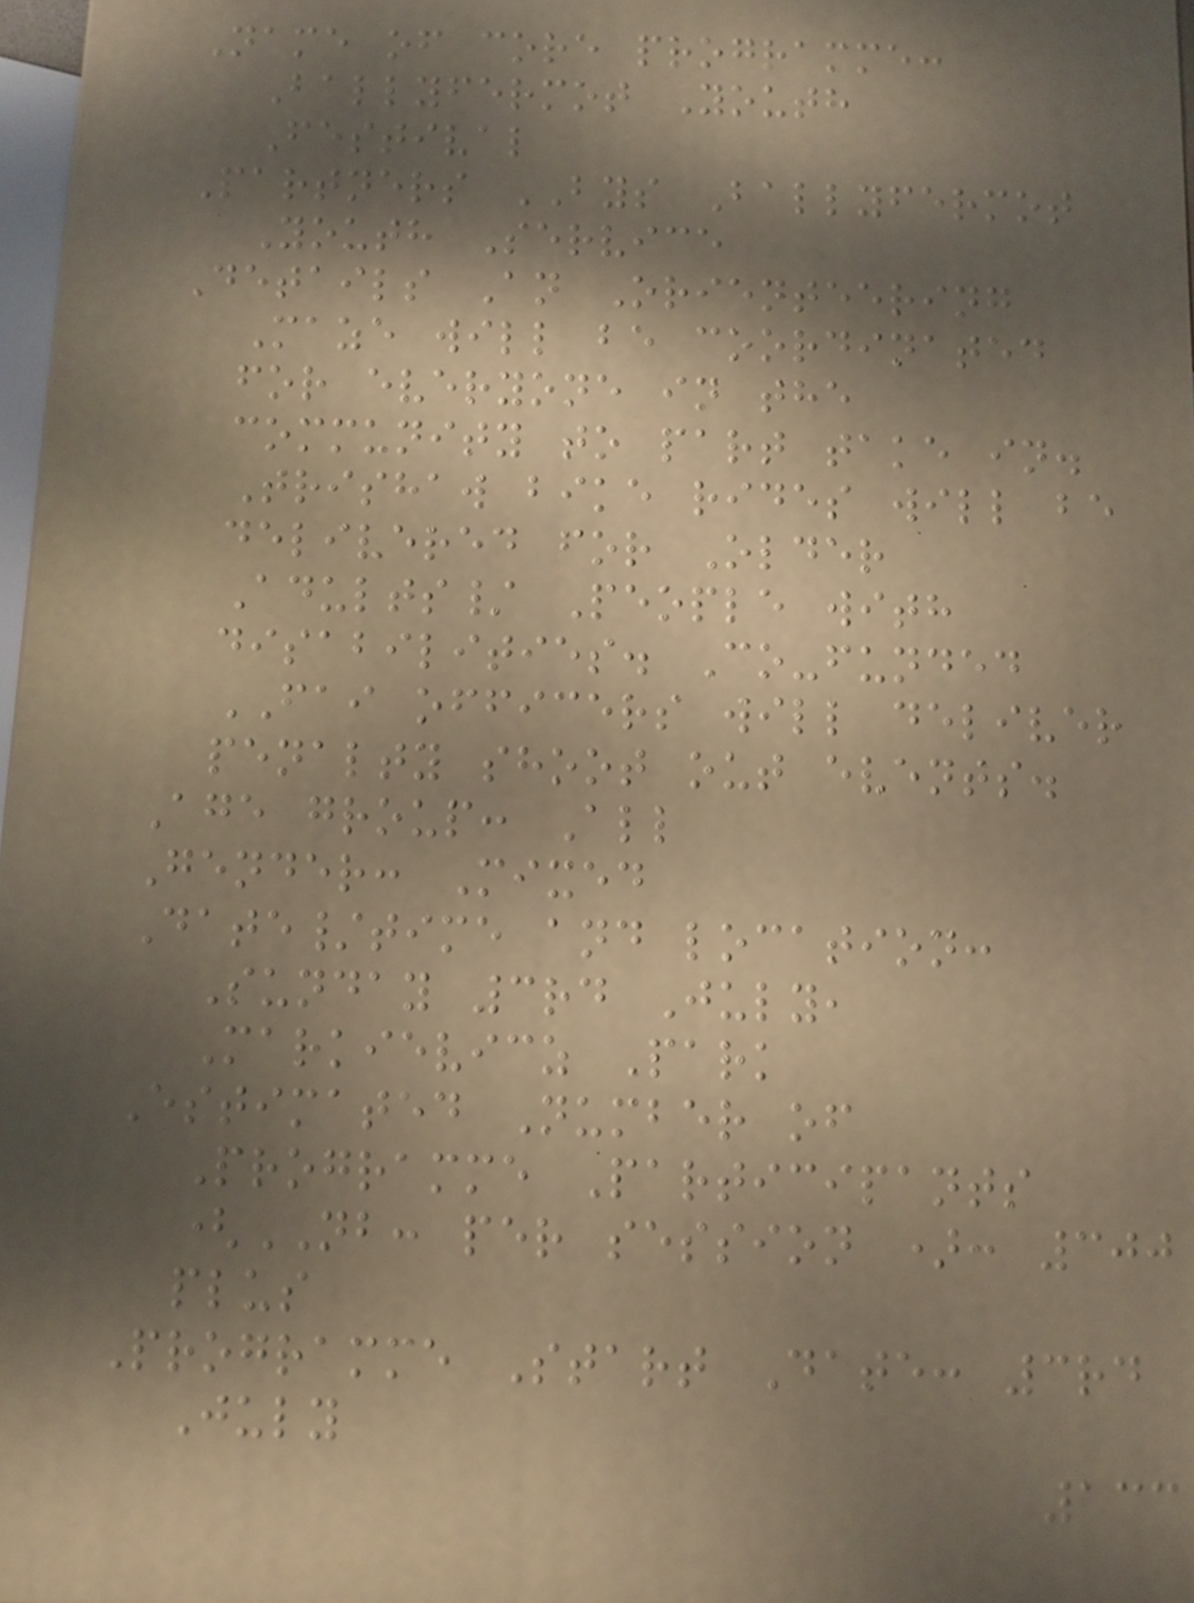Name of core programme:
Ballyfermot Youth
Festival
Partners BYS Ballyfermot
Youth Service
Details An Orienteering
Maze will be coordinated
for everyone in the
community to part take in.
Trishaw bike rides will be
delivered for Older
Adults/ People with
disabilities. Co-funded
FAI officers will deliver
penalty shoot out events.
Age group: All
Gender: Mixed
Date/time and location:
Sunday 3rd July,
Markievicz Park
Estimated Number of
Programme Participants
(NB: per session ): 300
plus
Programme Start Date: 3rd
July
133
